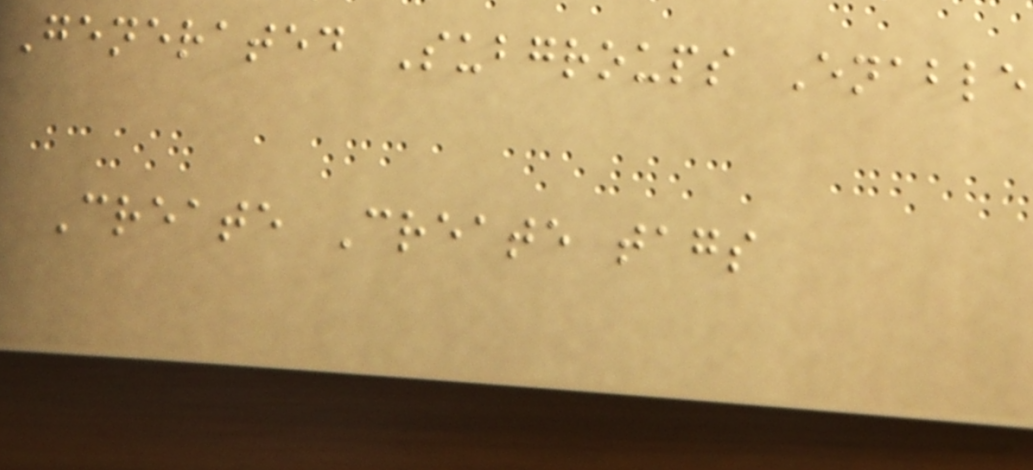Generated Subgroups Enable
Create Create tags
